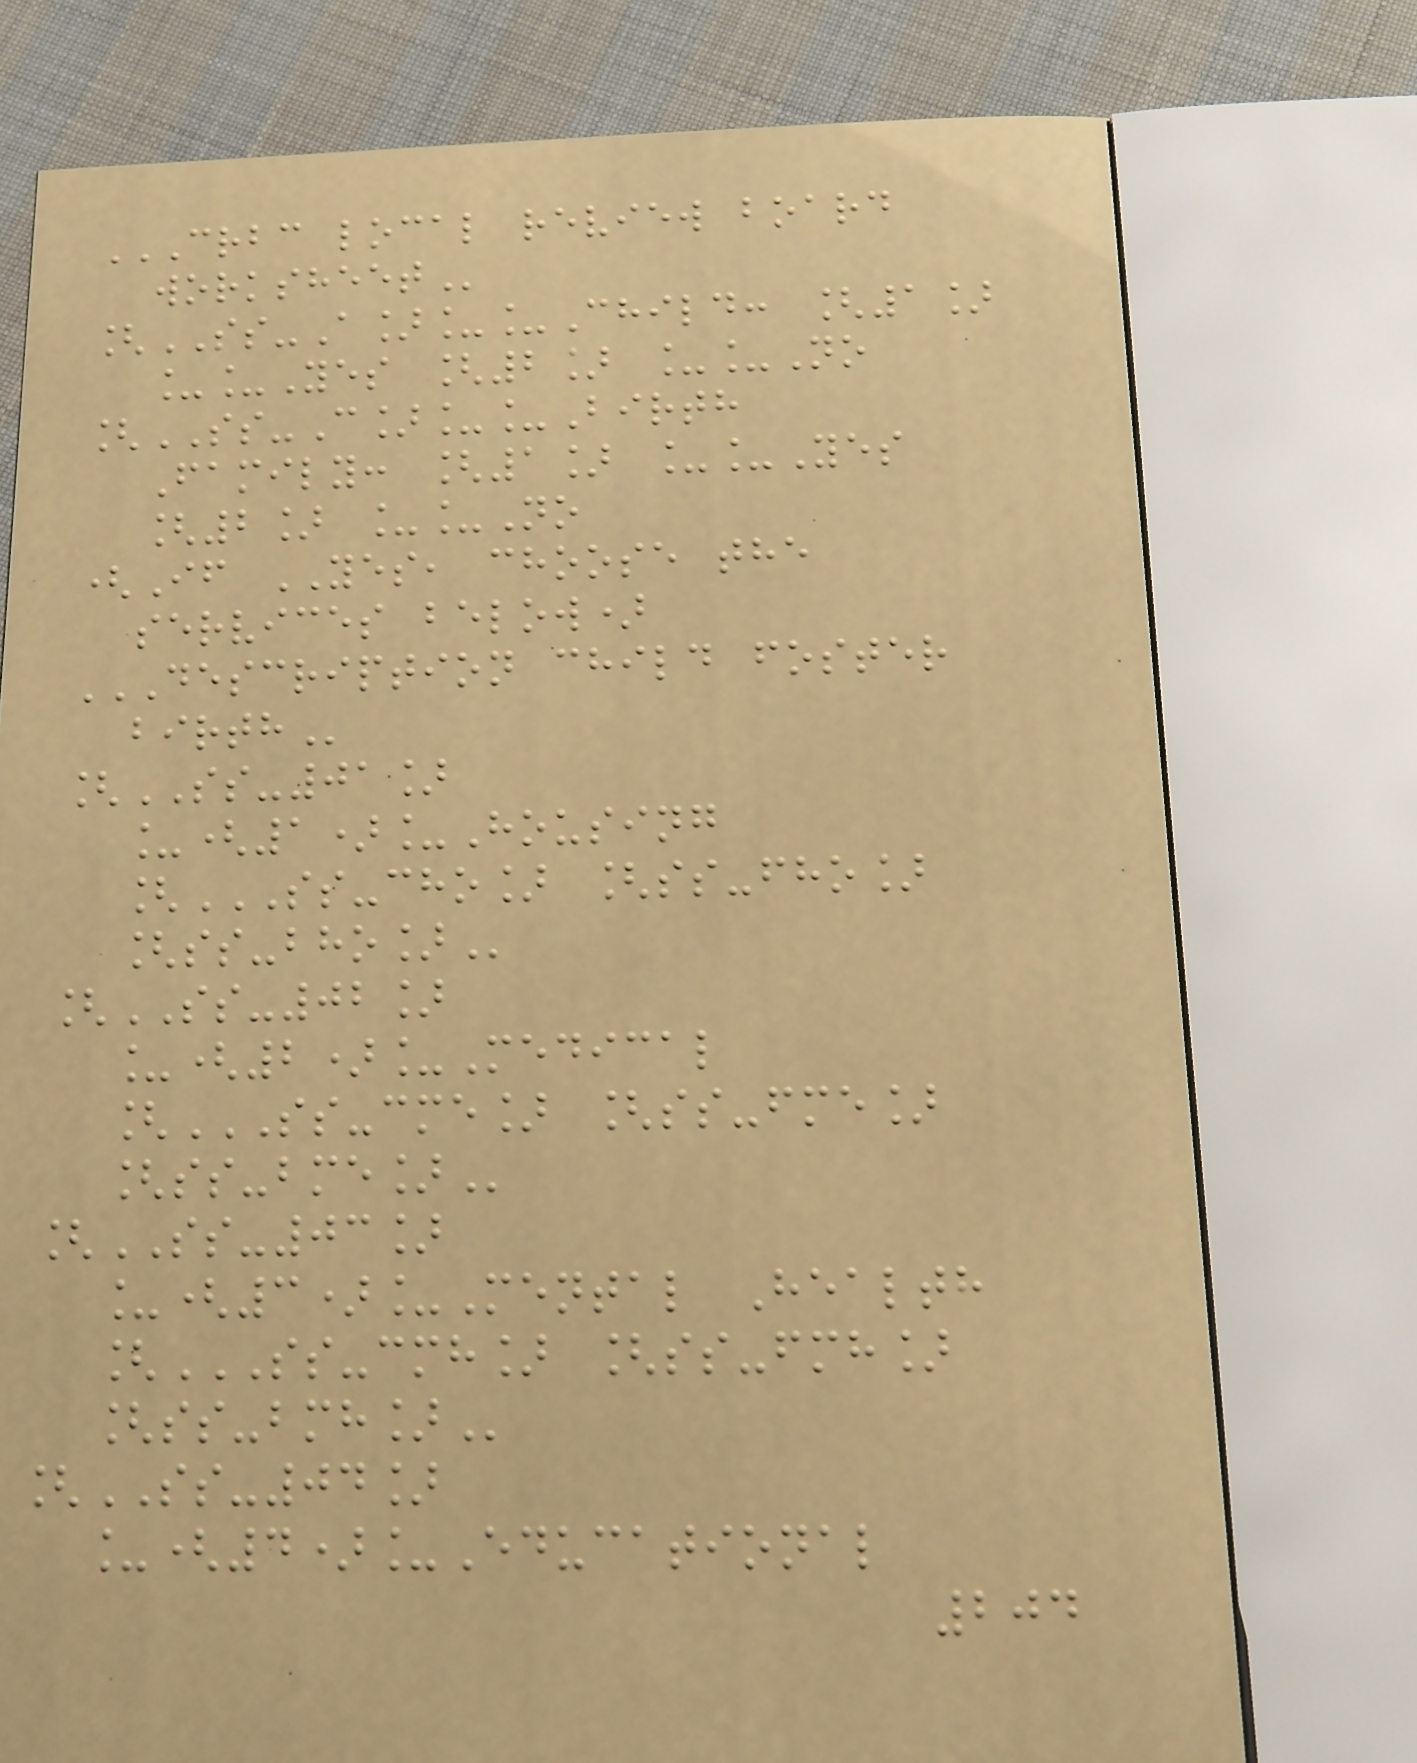CRBC LOCAL REVIEW BOARD
WORKSHEET
[SS-A]__Child: [1]
__Yes [2] __No
[SS-C]__Birth
Family: [1] __Yes
[2] __No
(If YES, choose the
services below)
DESCRIPTION CHILD FOSTER
BIRTH
[SS-01]
_(1)_Housing
[SS-CHO] [SS-FHO]
[SS-BHO]
[SS-02]
_(2)_Medical
[SS-CME] [SS-FME]
[SS-BME]
[SS-03]
_(3)_Mental Health
[SS-CMH] [SS-FMH]
[SS-BMH]
[SS-04]
_(4)_Educational
204
